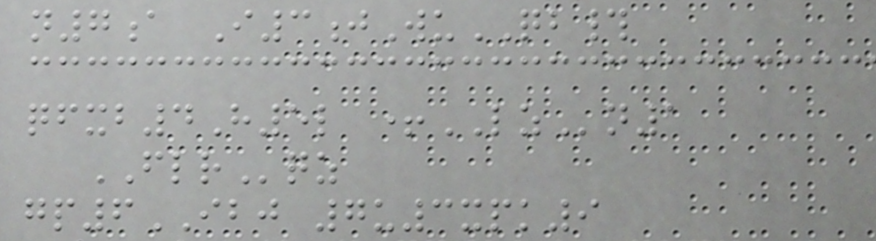n7a I3jWuQB#
qfxb4H5l +LZn1
FLRqz
gp6IBJ 7u3xpk9
